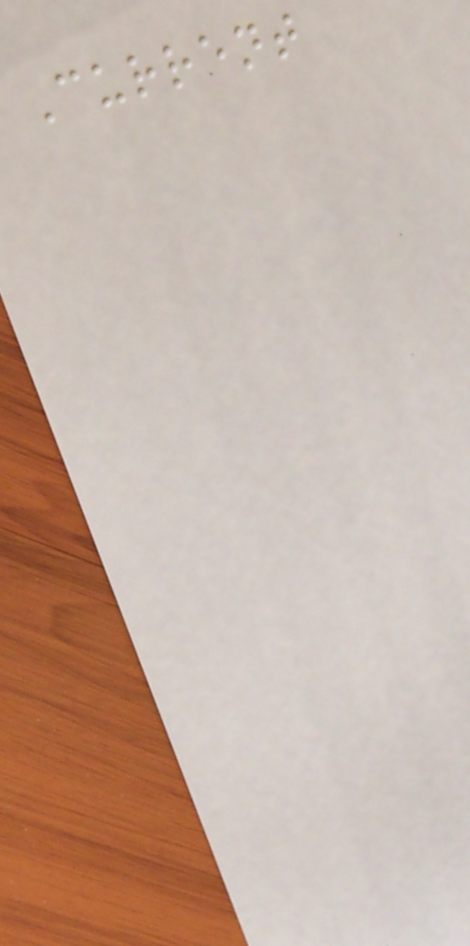Current
